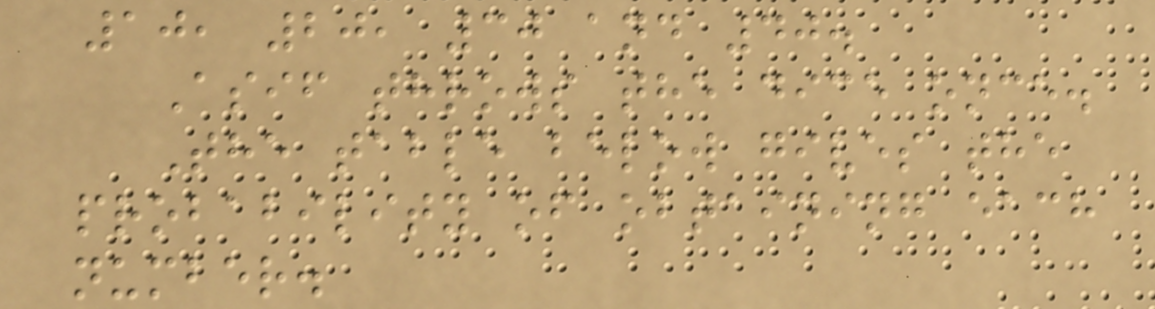10, 20, 30 and 40.
Asif throws the dice once.
The table below gives the
probability of obtaining each
number.
